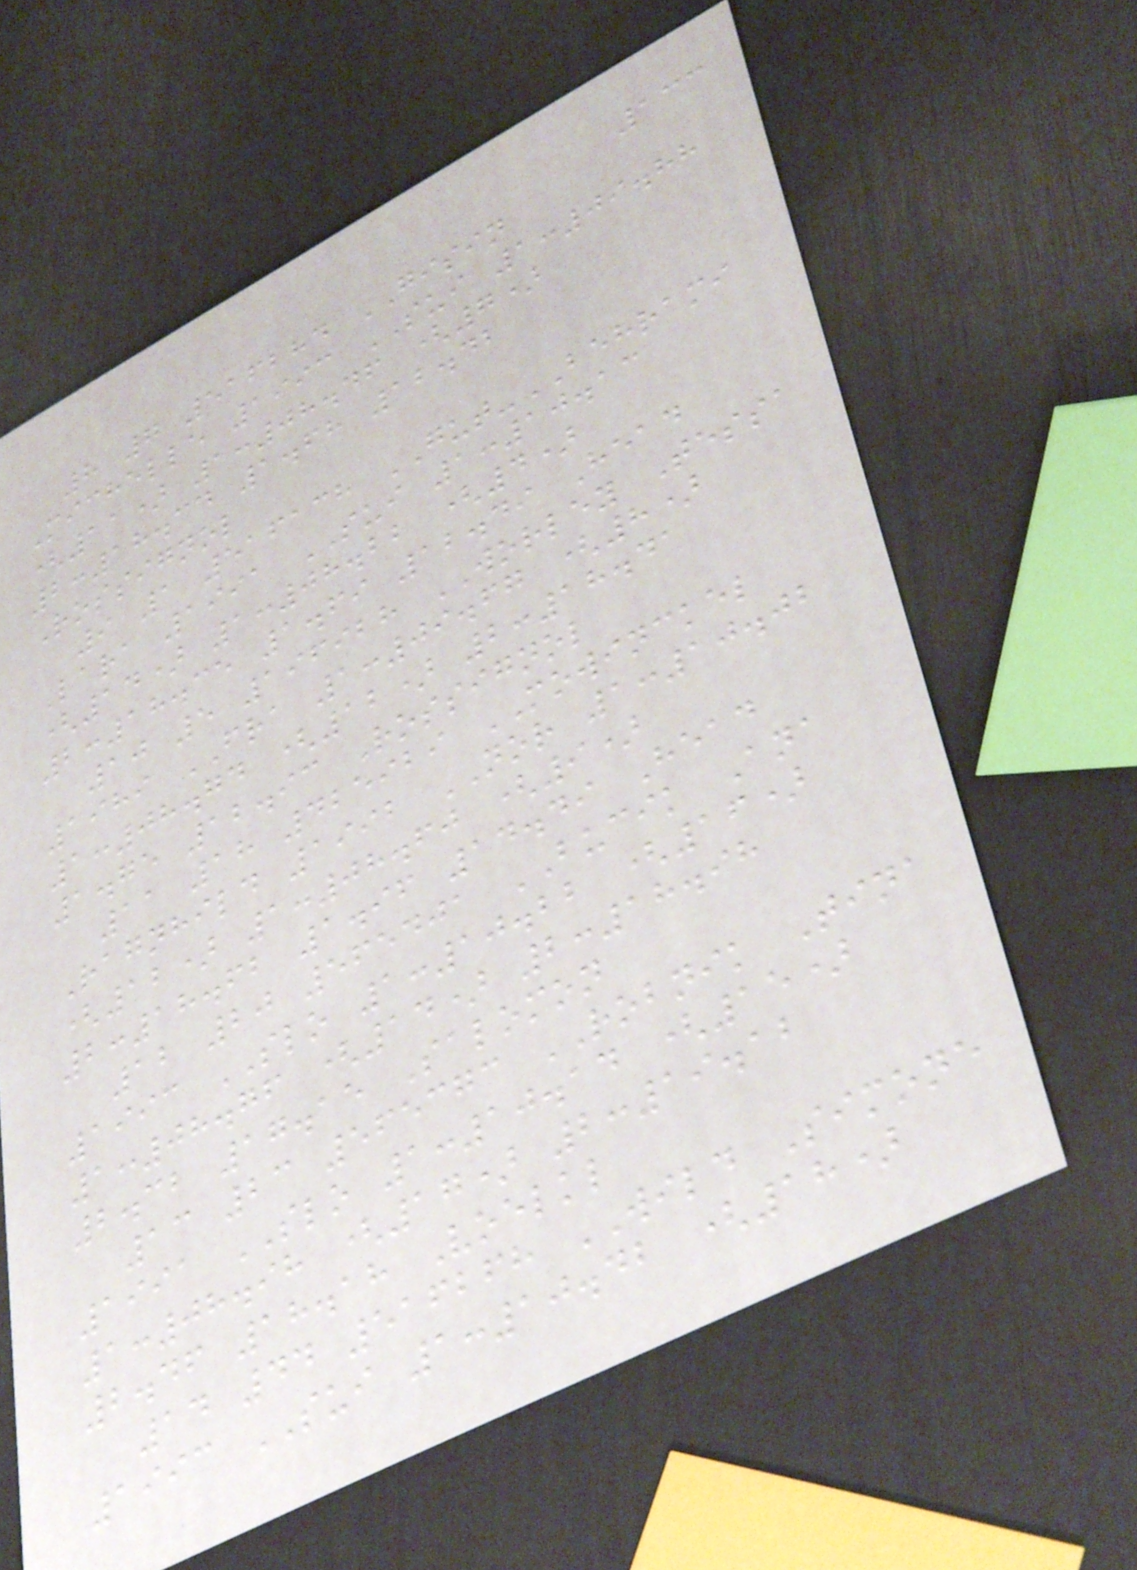133
8 7 516284 GISIN
Michelle 1993 SUI 1:09.88
(11) 1:08.46 (7)
2:18.34 1.68 12.42
Rossignol
9 1 516138 GUT-BEHRAMI
Lara 1991 SUI 1:10.13
(14) 1:08.22 (4)
2:18.35 1.69 12.49 Head
10 5 196928 WORLEY Tessa
1989 FRA 1:09.67 (8)
1:08.74 (12) 2:18.41
1.75 12.93 Rossignol
11 18 425929 MOWINCKEL
Ragnhild 1992 NOR 1:10.02
(12) 1:08.60 (9)
2:18.62 1.96 14.49 Head
12 20 565401 BUCIK Ana
1993 SLO 1:10.22 (16)
1:08.76 (14) 2:18.98
2.32 17.15 Salomon
13 23 565373 ROBNIK Tina
1991 SLO 1:10.14 (15)
1:08.98 (17) 2:19.12
2.46 18.18 Voelkl
14 44 516268 WILD Simone
1993 SUI 1:10.42 (18)
